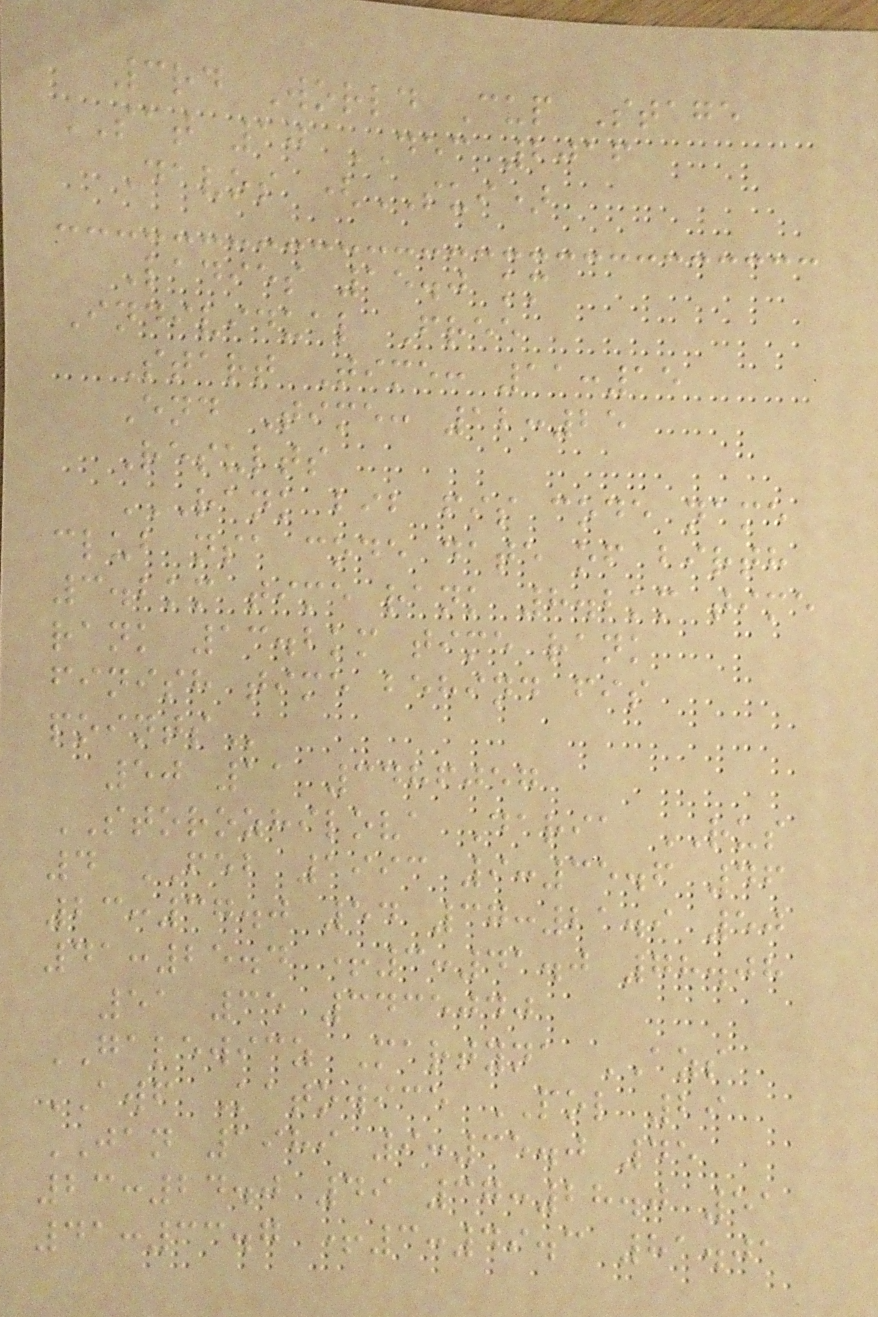3rd World Cup Stage
SAT 10 DEC 2016
Davos (SUI)
Ladies 15.0 km
Individual Free
Start Time: 11:15
End Time: 12:25
Results
RANK BIB FIS CODE NAME
CLUB NSA CODE DATE OF BIRTH
3.2KM TIME RANK 8.2KM TIME
RANK 13.2KM TIME RANK
FINISH TIME BEHIND FIS
POINTS
50 11 3486057
STOROZHILOVA Daria RUS
4 FEB 1993 9:35.6 46
23:37.0 54 37:21.9 50
41:25.4 +3:41.0 78.08
51 35 3435040
GALEWICZ Martyna AZS
AWF Katowice POL 29
JAN 1989 9:35.0 45
23:24.0 49 37:28.0 51
41:33.7 +3:49.3 81.01
